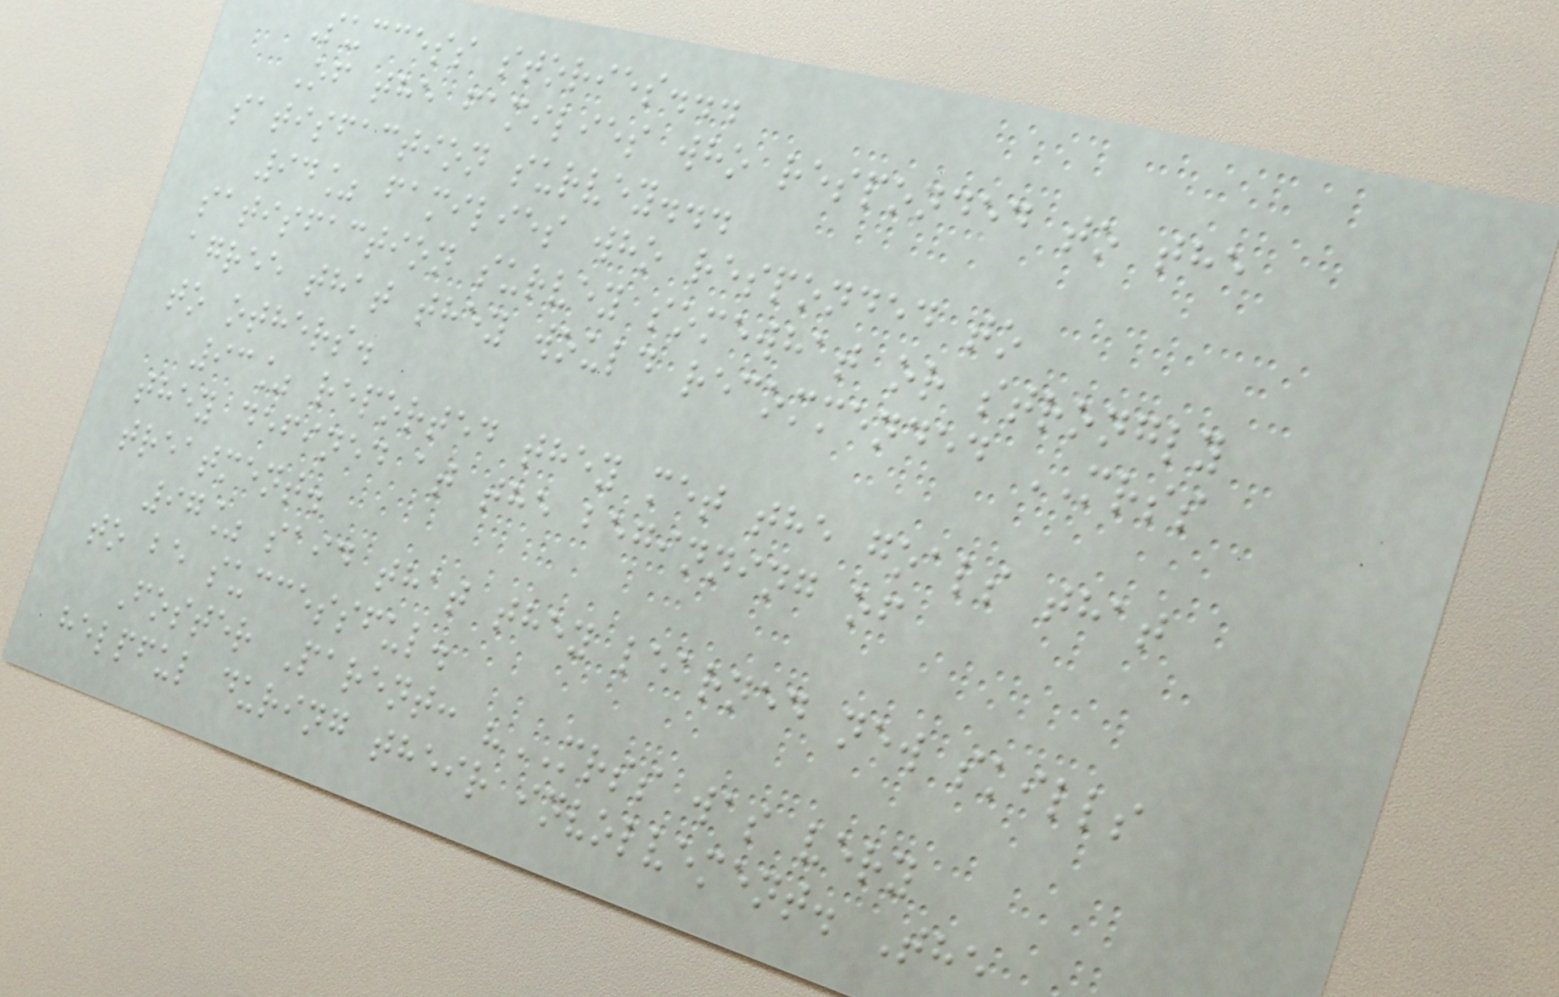Success stories...
Of the families who responded to the
satisfaction survey...
94% families who responded to
satisfaction survey somewhat or strongly
agree that they would recommended MRSS
to others.
93% reported they met the goals that
they defined at the beginning of
treatment.
97% said that they learned new skills
to be successful.
Foster Parent: "MRSS was very
helpful during their involvement. The
